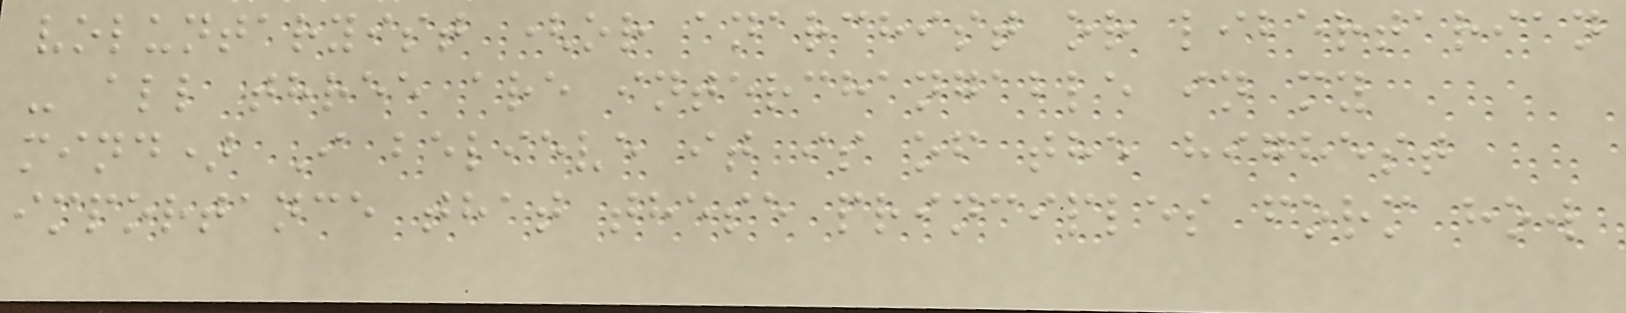voluntaryist (or anarchist or libertarian
- all three are interchangable in my
mind) I believe it is of the highest
importance that these principles form how
